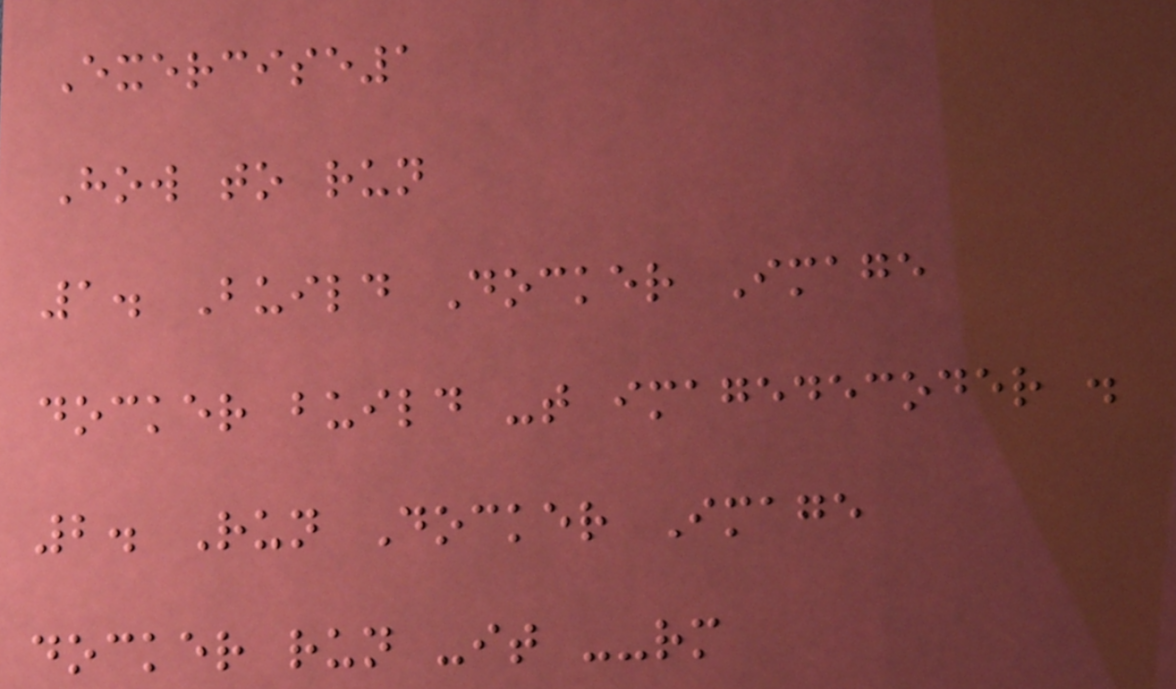Exercise1
How to run
1. Build Docker Image
docker build -t imagedecoder .
2. Run Docker Image
docker run -it --rm
